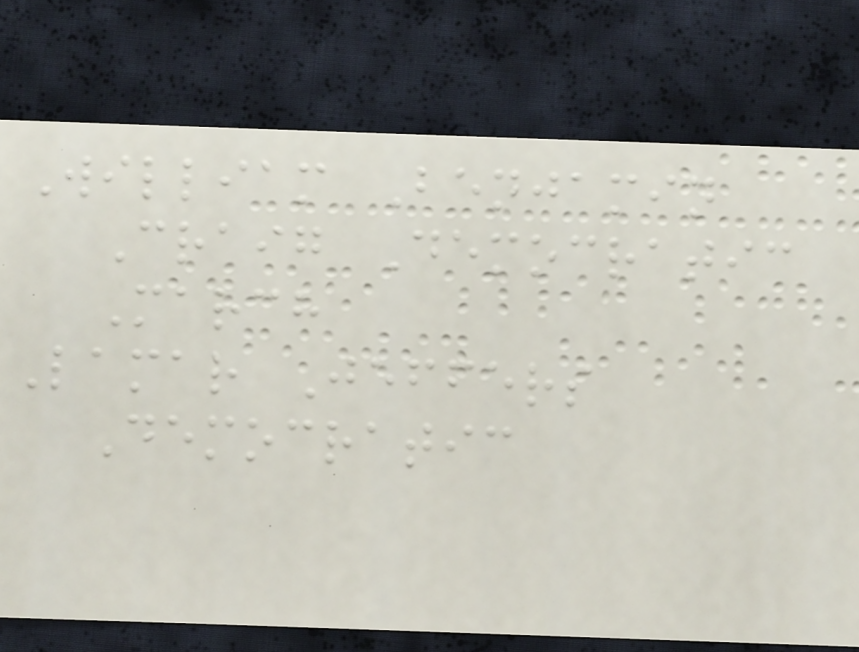William Benjamin
Craig Democratic
March
Lamar Jeffers
Democratic
